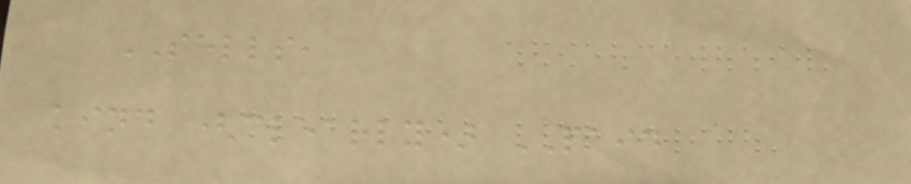SELLS,
kind (clearly) PAID
